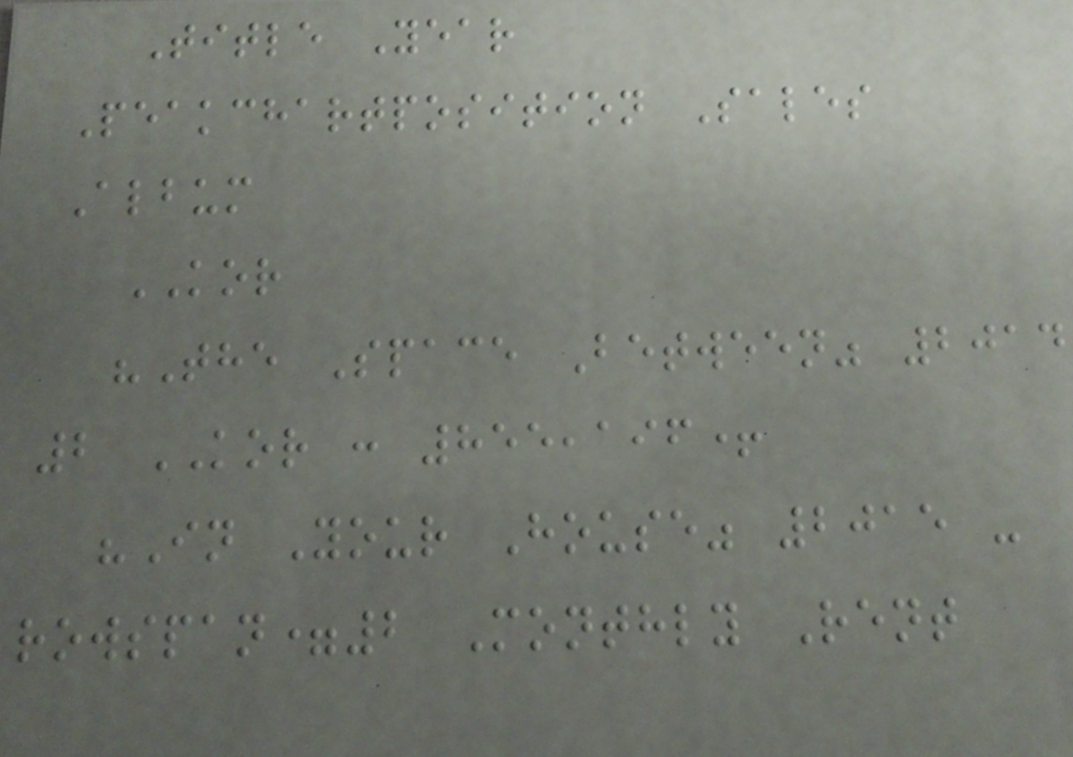Title Year
Peakchartposition Sales
Album
KOR
"The Space Between" 2014
2 KOR : 855,196+
"In Your House" 2015 -
rowspan=2 Monthly Rent
